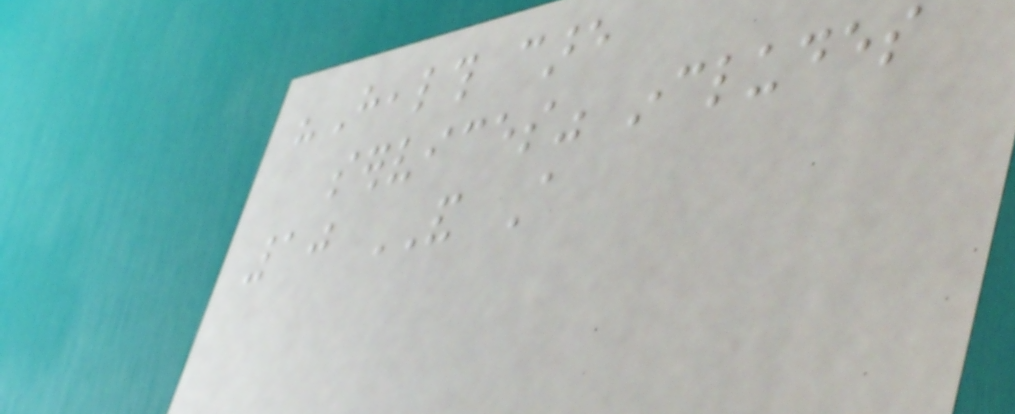"Health care
services" includes
10 AND A
